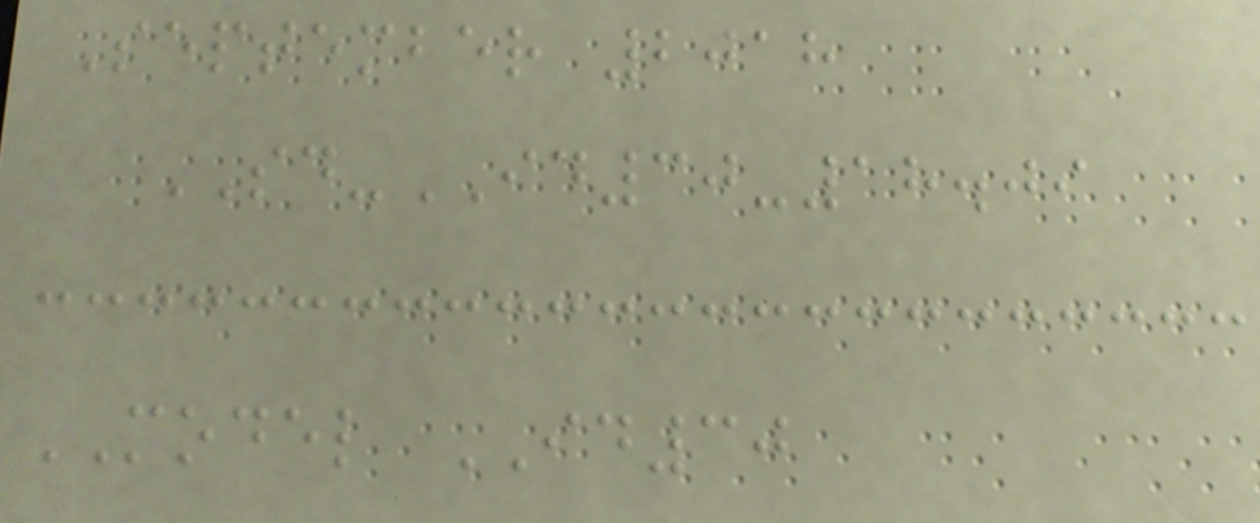September 2018
SD-ID30-18.09
MODEL ID30
